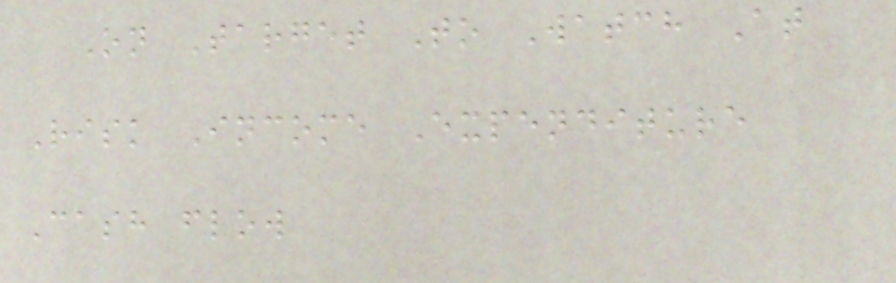On Target To Watch At
Risk Income Expenditure
Cash flow
